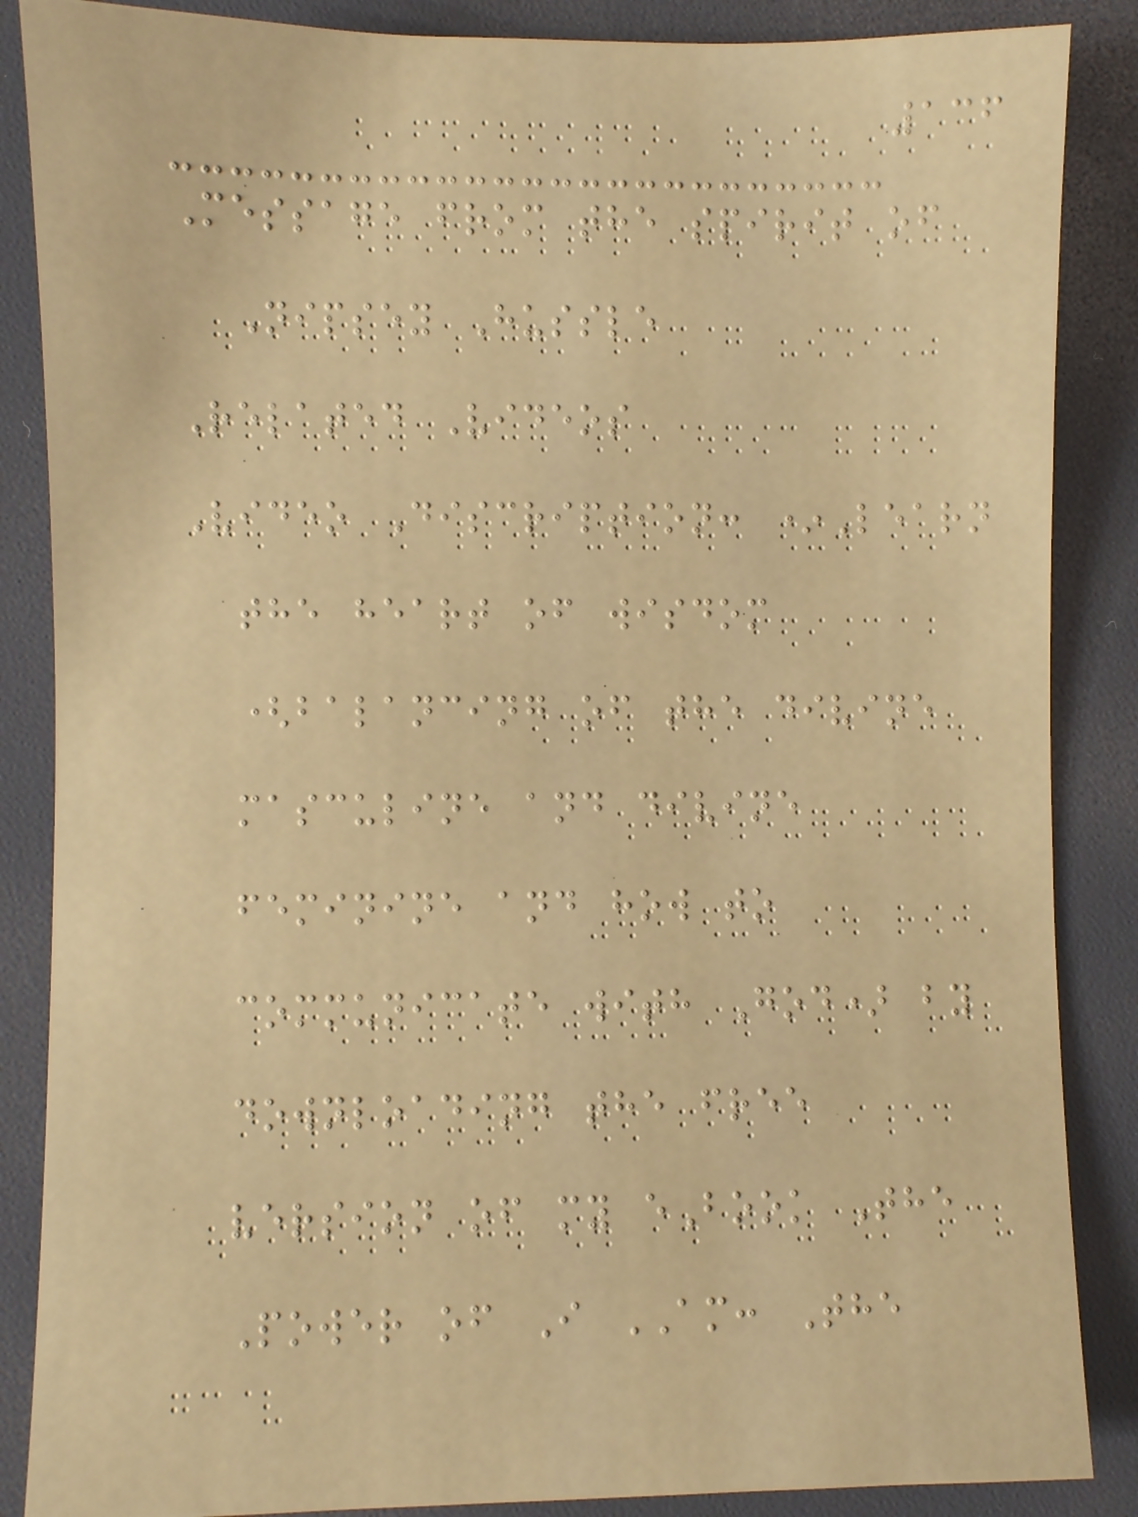136
Message from the spirit of
Nipsey Hussle
Related Videos
Video Discription: *Learn
the heart of wisdom
(balancing of the divine
masculine and divine
feminine and how to
communicate with God) by
downloading the free
version of my eBook The
Power of I AM: The
